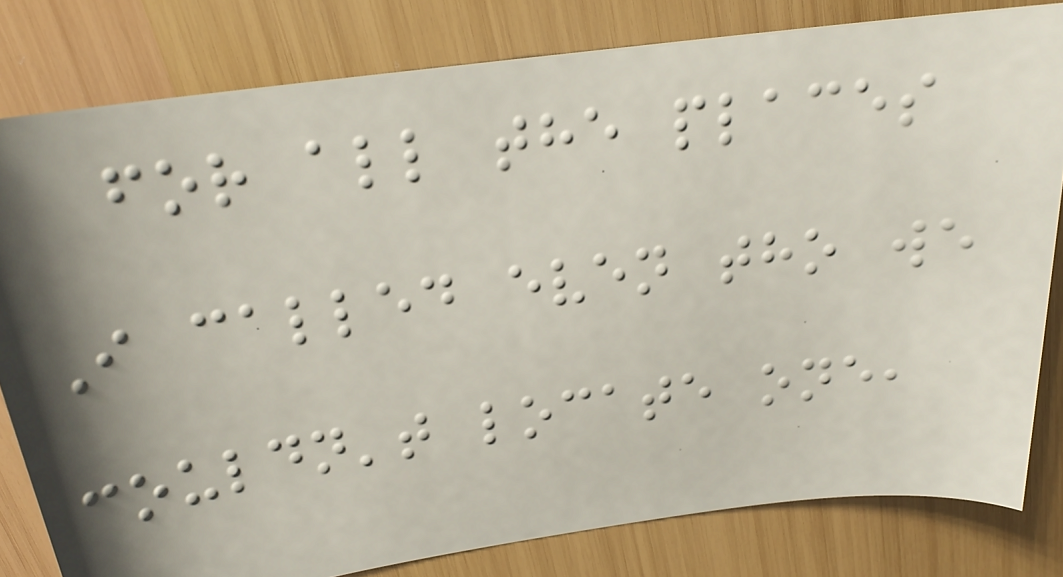for all the places
I called even tho we
couldn't locate one,
